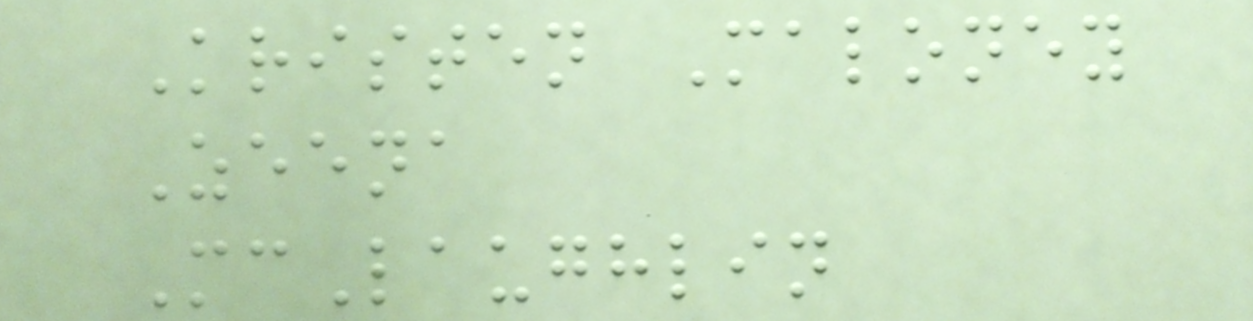Kristen Maloney
Zeena
McLaughlin
